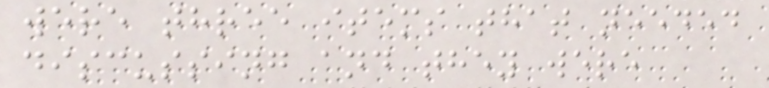were three items that needed
discussing and they were
